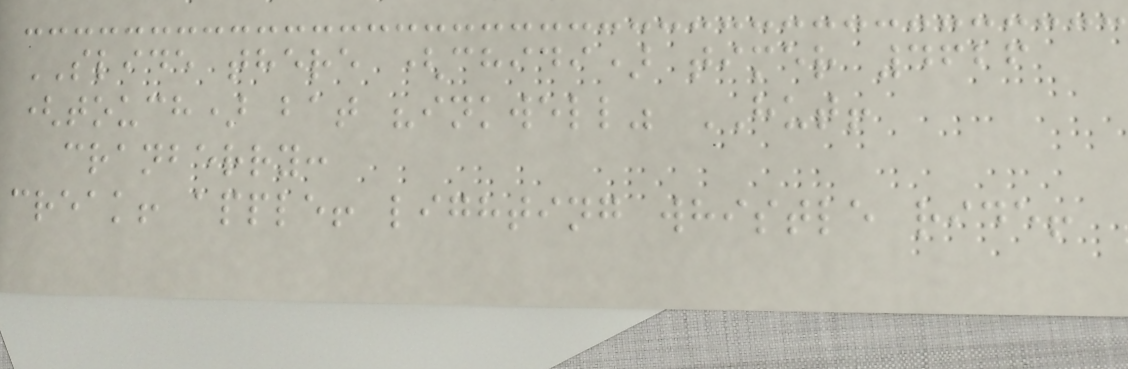SLIDE there (chidi) timer 4626
(touch) bat "inkwell" HUT!
cranberry:
creak! apple! lighting whistle ride!
